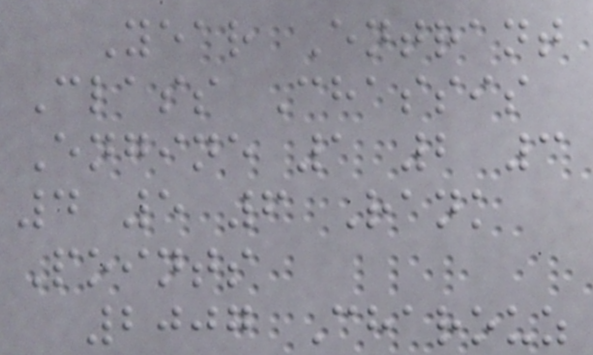Year Entrant
Class Chassis
Engine 1 2 3
4 5 6 Rank
Points
2007 Charouz
